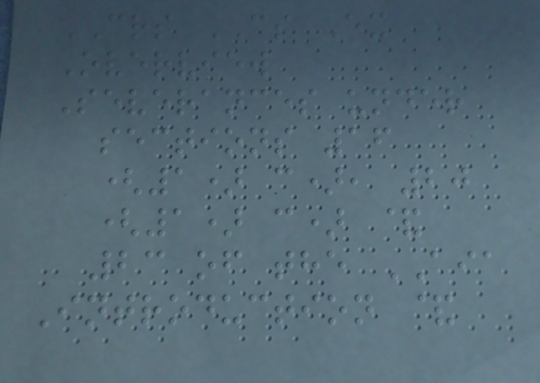CRS CS Ex
Overview
Severances under
sections 16
(1) c), 20
(1) c) &
23 of the AIA
Introduction &
